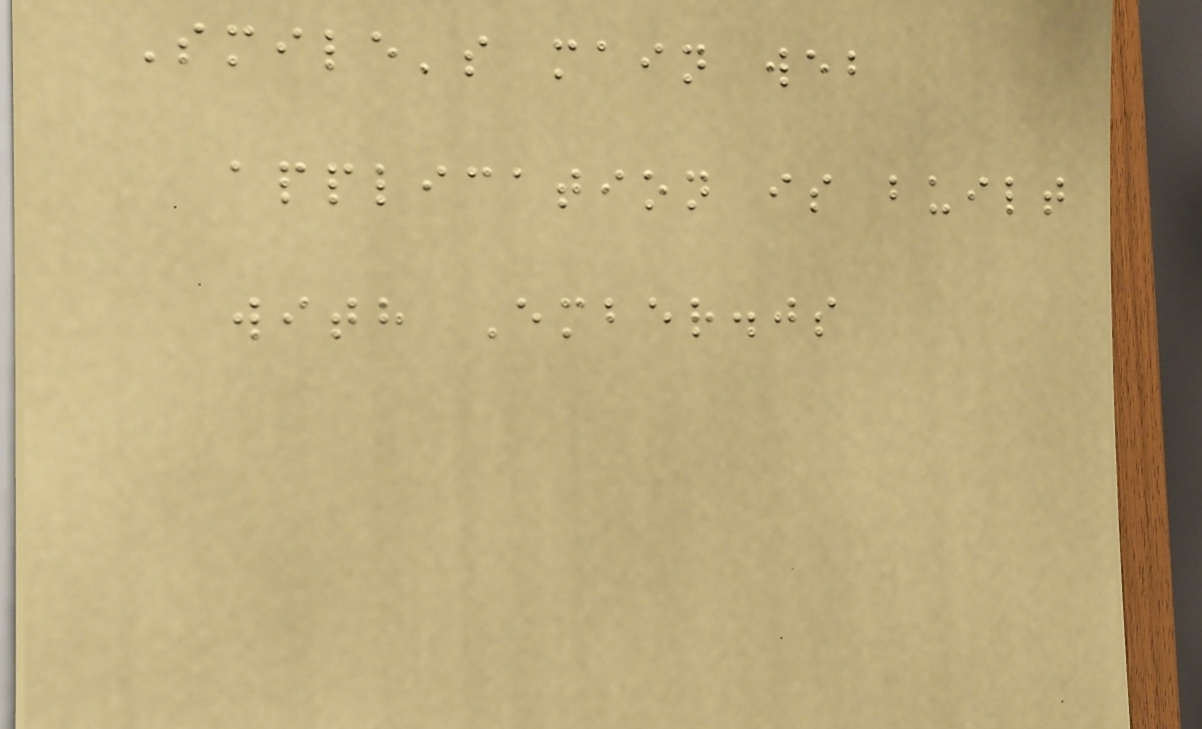Smile's main web
application is built
with Ember.js
